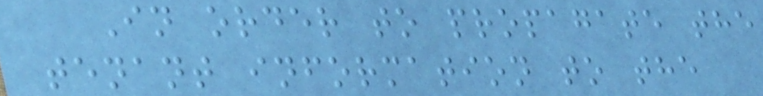In order to propagate the
tenant information to the
